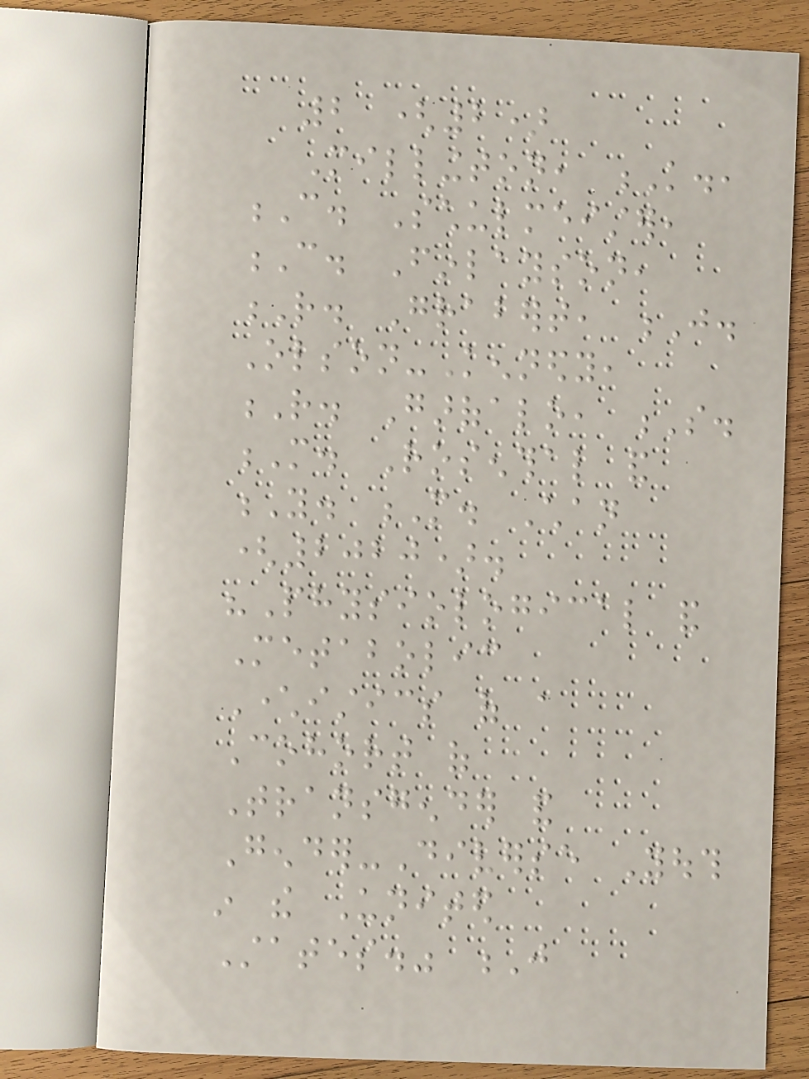2 (2)
Millington, K.,
C. Schulmeister,
C. Finlayson,
R. Grabert, J.
Olson-Kennedy,
R. Garofalo, S.
M. Rosenthal and
Y. M. Chan
(2020).
"Physiological and
Metabolic
Characteristics of a
Cohort of
Transgender and
Gender-Diverse Youth
in the United
States." J
